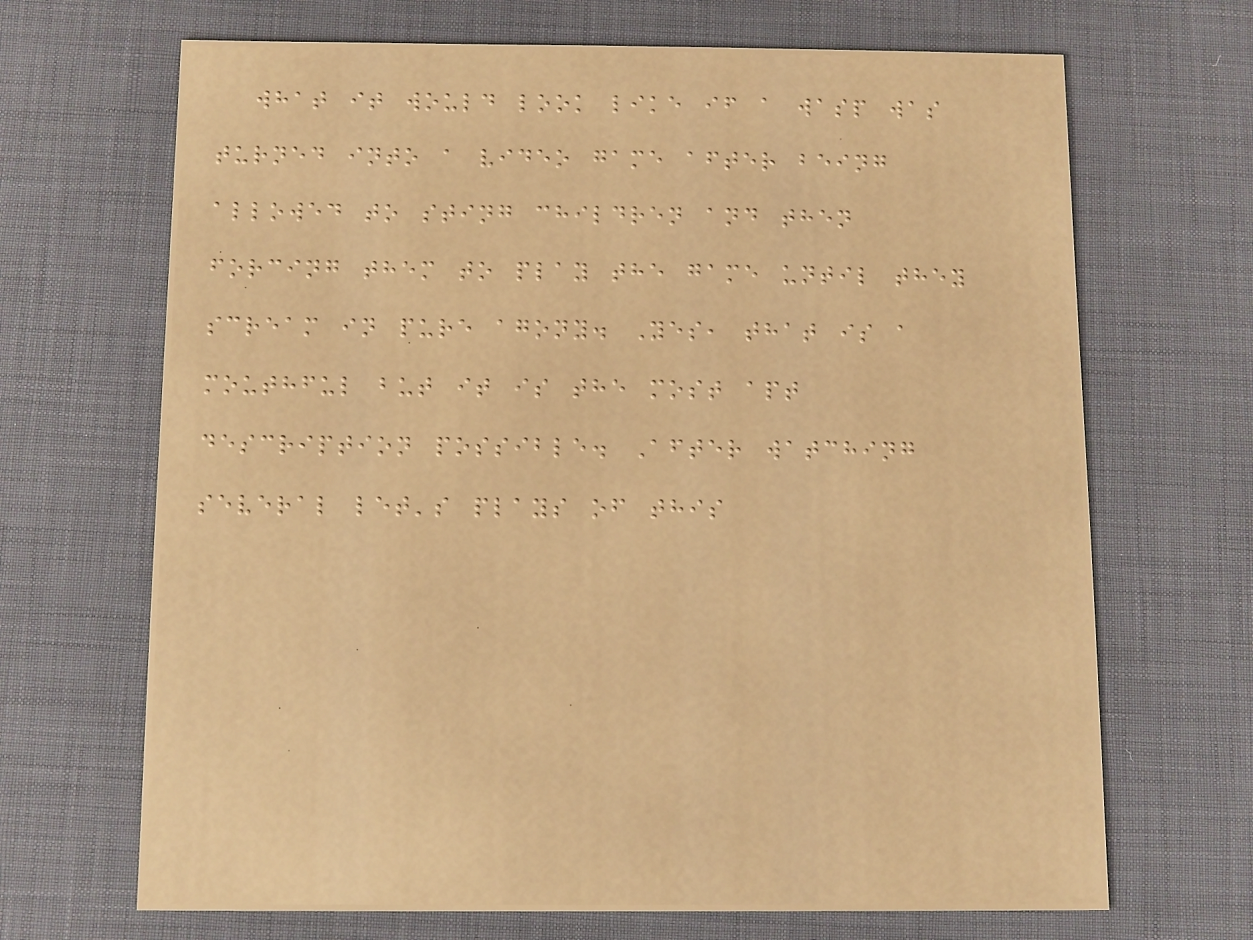what it would look like if a wasp was
turned into a video game after being
allowed to sting children and then
forcing them to play the game until they
scream in pure agony. Yes, that is a
mouthful but it is the most apt
description possible. After watching
several let's plays of this
